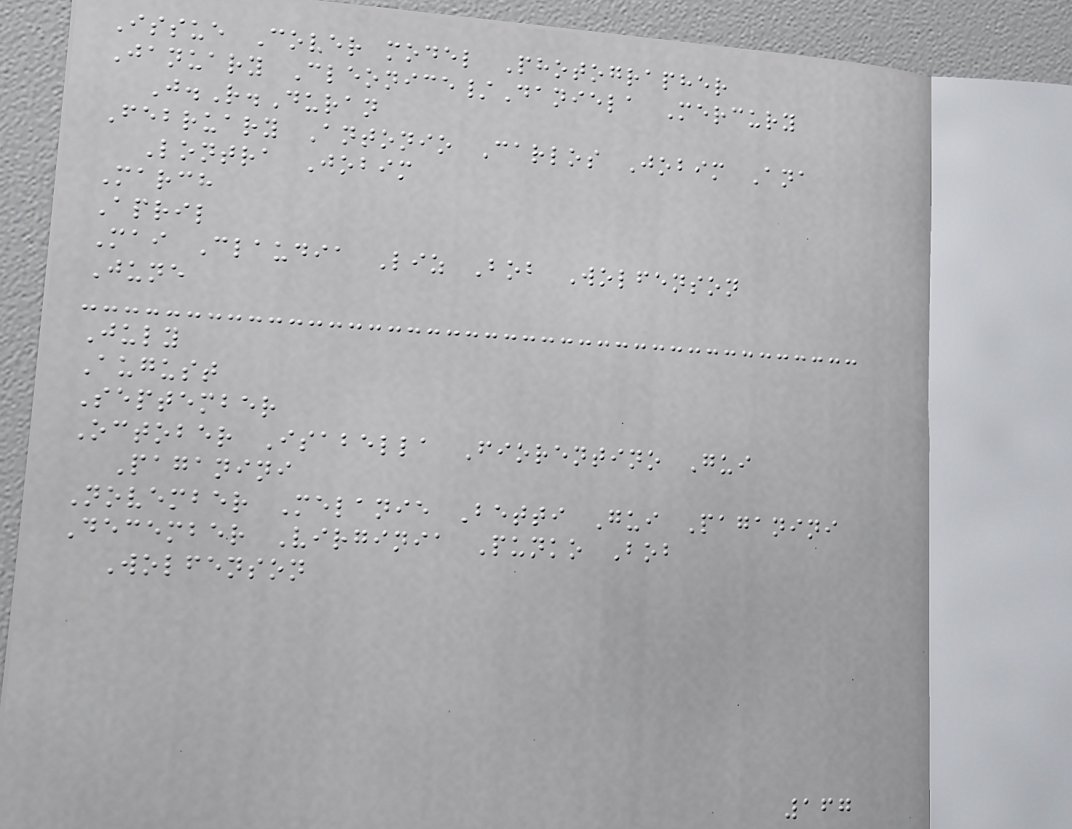Issue Cover model Photographer
January Cleonice/Daniela Mercury
J.R.Duran
February Antonio Carlos Jobim Ana
Lontra Jobim
March
April
Mai Claudia Liz Bob Wolfenson
June
July
August
September
October Isabella Fiorentino Gui
Paganini
November Melanie Betti Gui Paganini
December Virginia Punko Bob
Wolfenson
167
